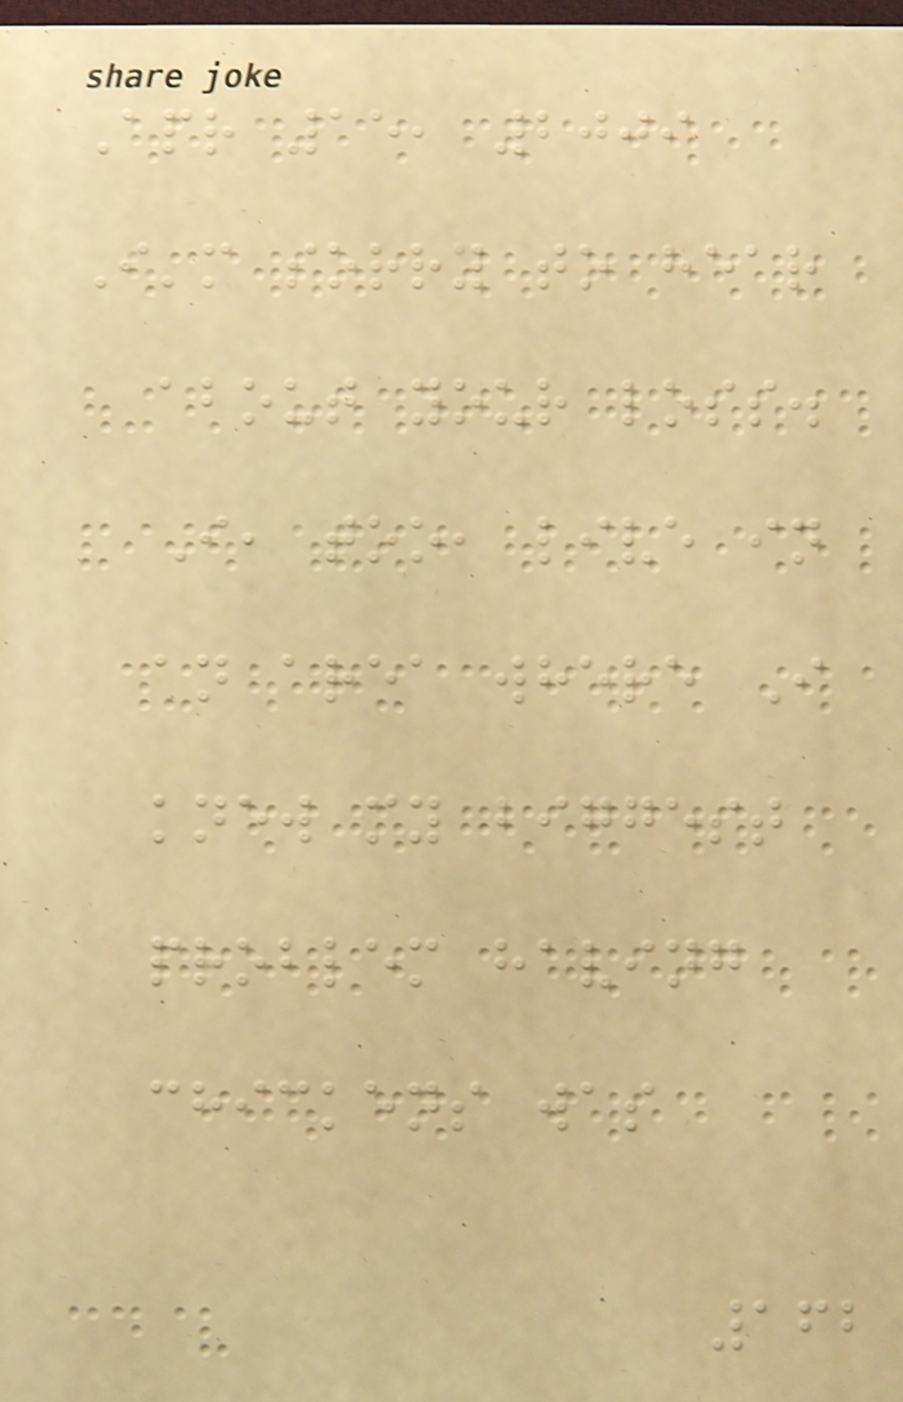Apr 15, 2009
I'm sorry to hear
about your loss.
I, too, live in
an area where I
knew my biggest
problem having
chickens was
162
